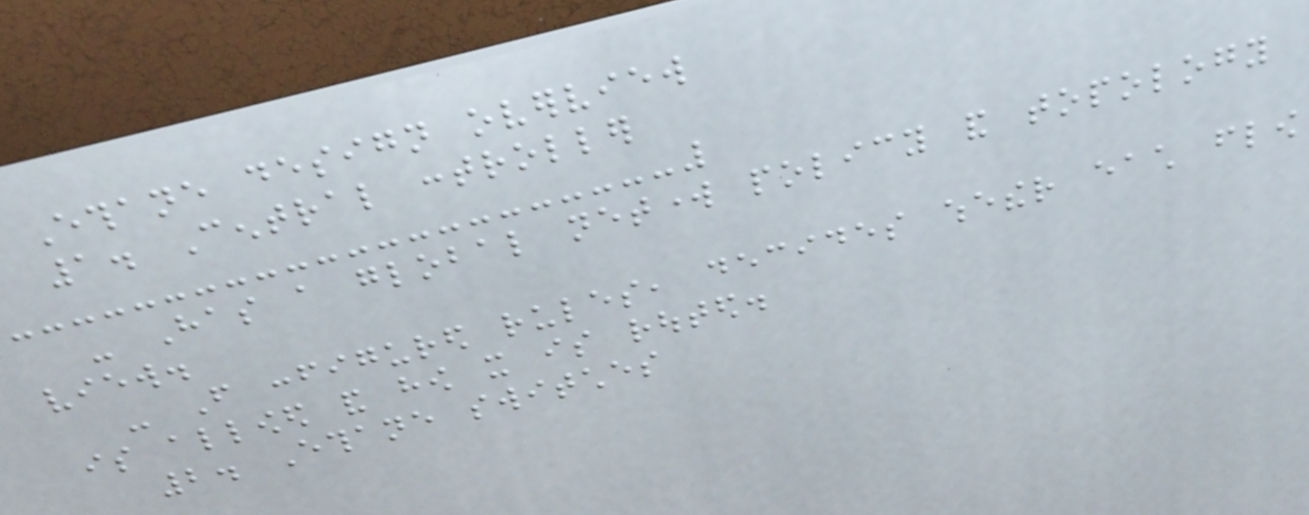Ethane design overview
1. Central controller
- Has a global network policy and topology
view.
- From configured rules, decides whether each flow
is allowed and how it is routed.
2. Ethane switches
